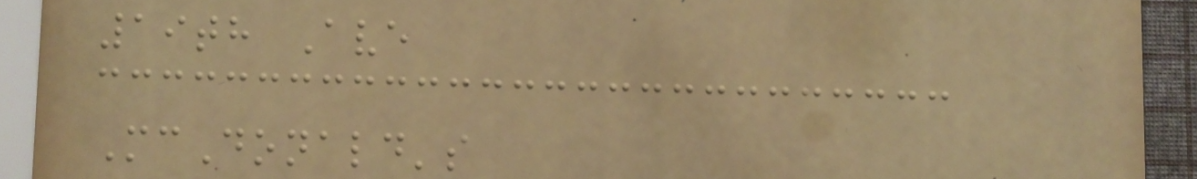19th Ave
McDonald's
